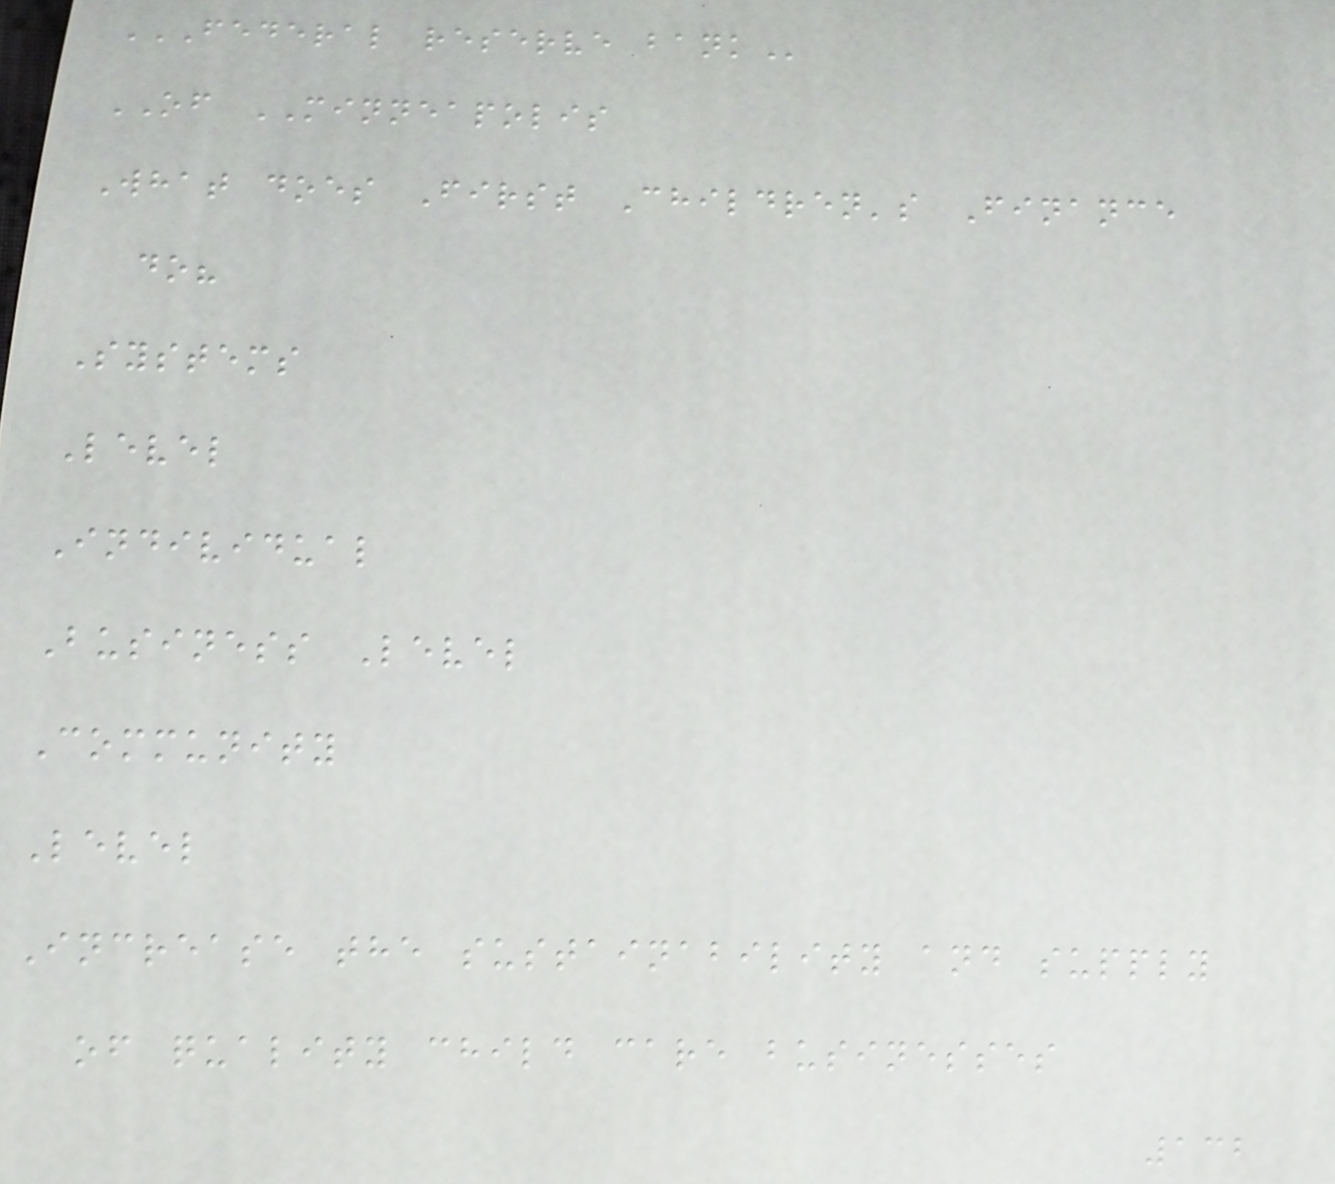FEDERAL RESERVE BANK
OF MINNEAPOLIS
What does First Children's Finance
do?
Systems
Level
Individual
Business Level
Community
Level
Increase the sustainability and supply
of quality child care businesses
132
